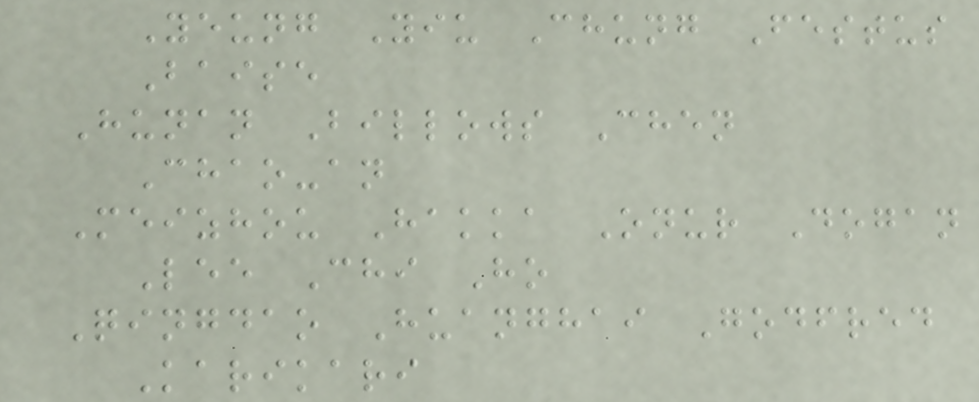Yeung Yiu Chung Festus
Baise
Hunan Billows Chen
Chao-an
Meizhou Hakka Onur Dogan
Lee Chi Ho
Qingdao Huanghai Godfred
Karikari
